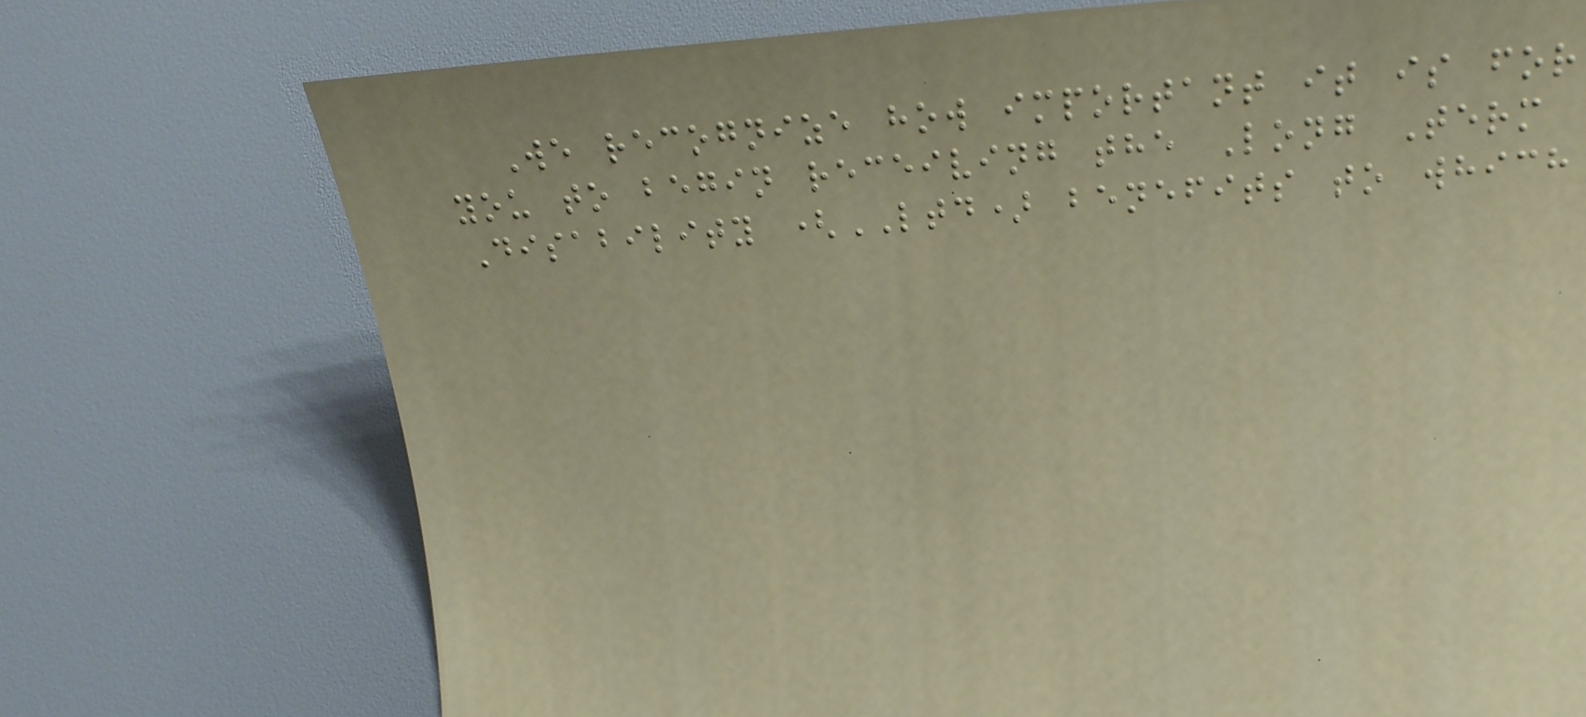We recognize how important it is for
you to begin receiving the Long Term
Disability (LTD) benefits to which
